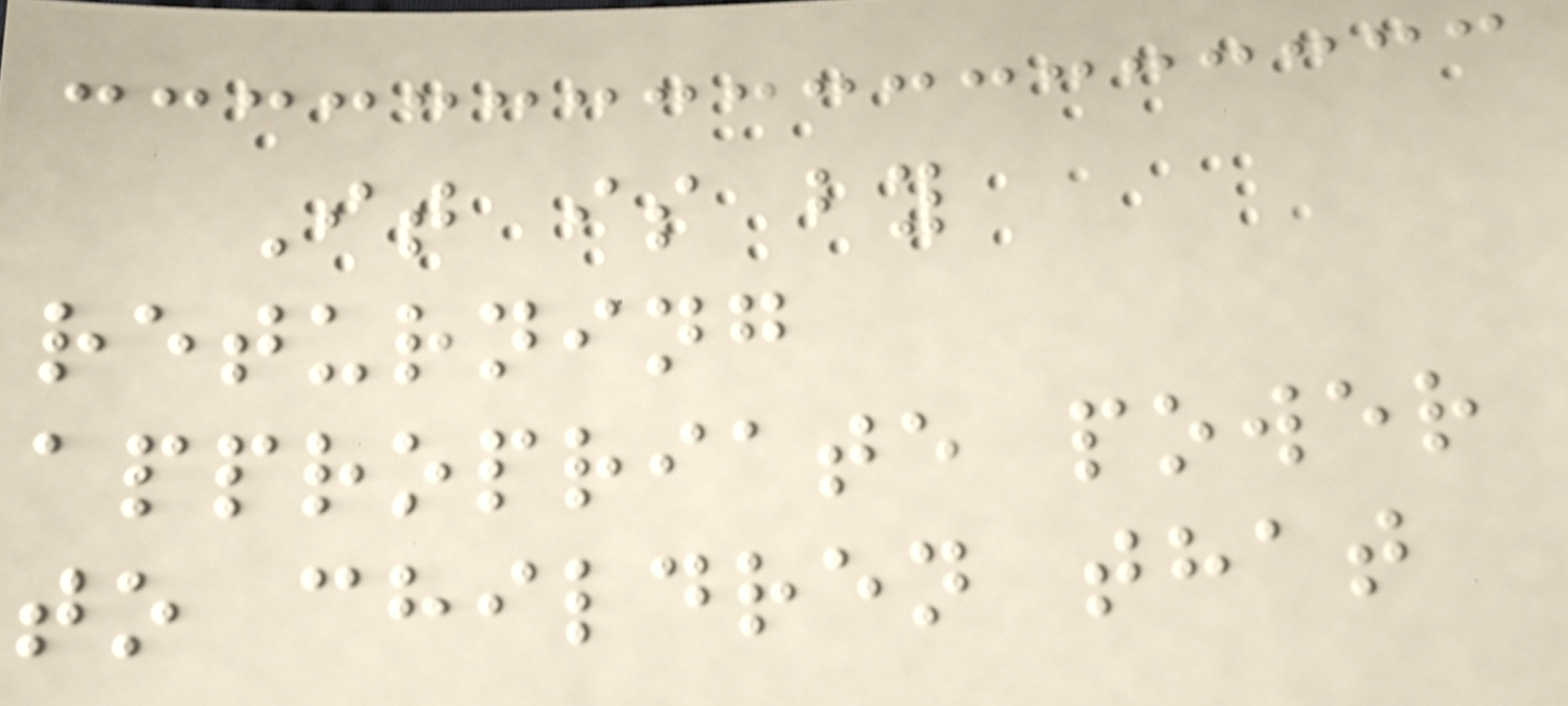It is by
returning
appropriate power
to children that
